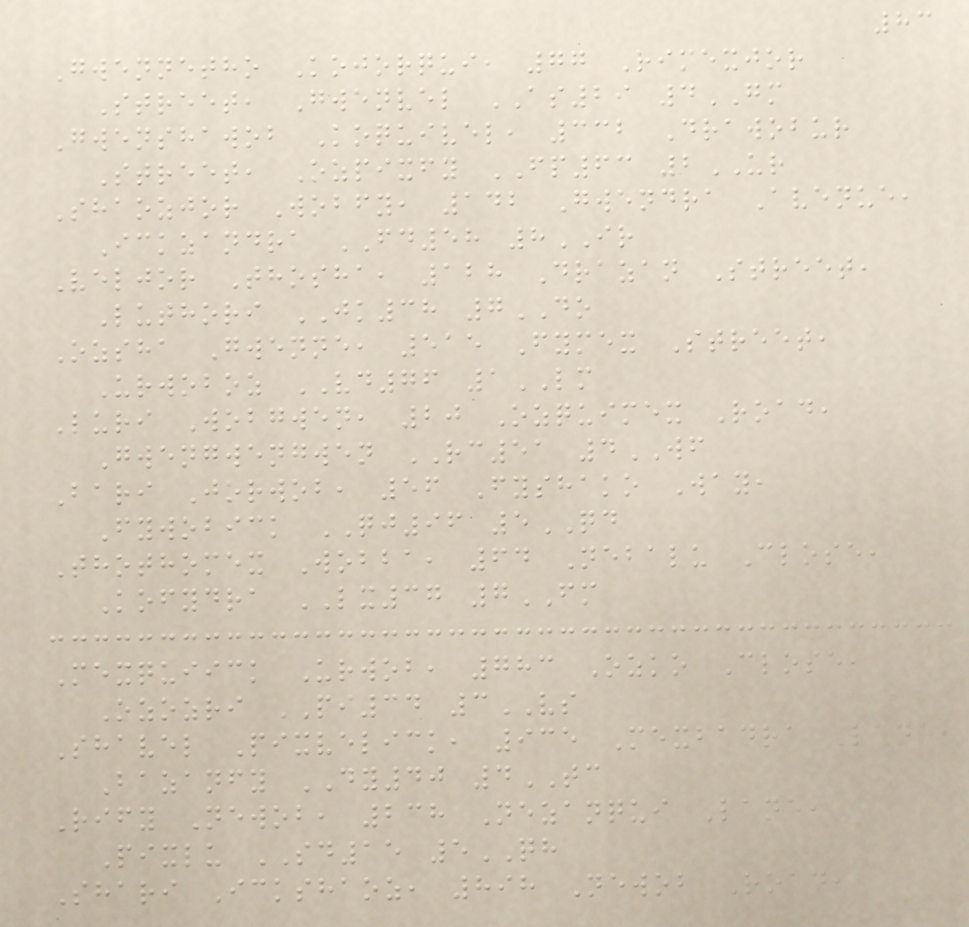83
Gwennetho Kojorqui, 77 Rimexjor
Street, Gwenvel AS29 4GM
Gwenshawob Koquivel, 332 Drawobur
Street, Ozpixfy FP63 2UR
Shaozjor Wobfy, 142 Gwendra Avenue,
Ickzandra FD58 8IR
Veljor Thosha, 128 Drazan Street,
Luthori JK38 7DO
Ozsha Gwenne, 515 Fymex Street,
Urwoboz VD76 1LM
Luri Wobgwen, 20 Ozquimex Road,
Gwengwengwen RC51 4WF
Bari Jorwob, 56 Fyshako Way,
Fywobick QJ96 5QD
Thothomex Wobba, 64 Nebalu Close,
Kofydra LX37 7FM
Mexquiick Urwob, 783 Ozko Close,
Ozozri PI34 3VS
Shavel Pixvelick, 935 Mexbadra Lane,
Bazanfy DY40 4TC
Rify Newob, 238 Nezanqui Lane,
Pixlu SD15 5QH
Shari Ickshaoz, 898 Newob Road,
